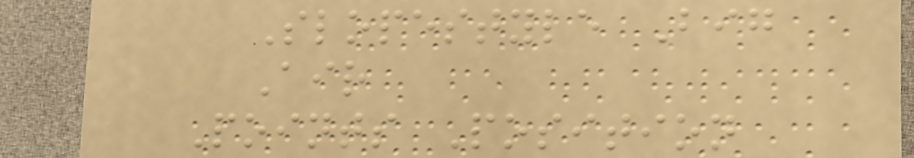Slopestyle Big
Air
Points Position
